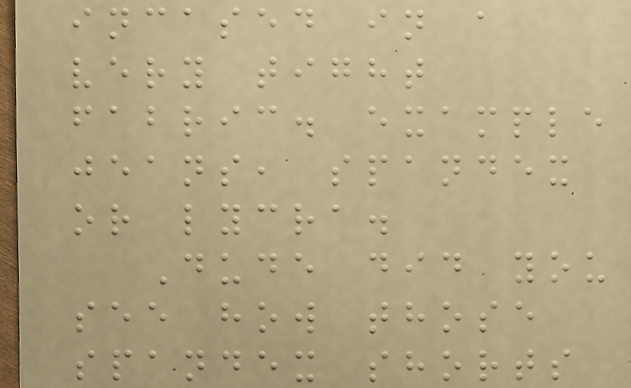incased in a
very tight
fabric. example
jeans, spandex
or lycra.
Dude did you
see how those
spandex shorts
